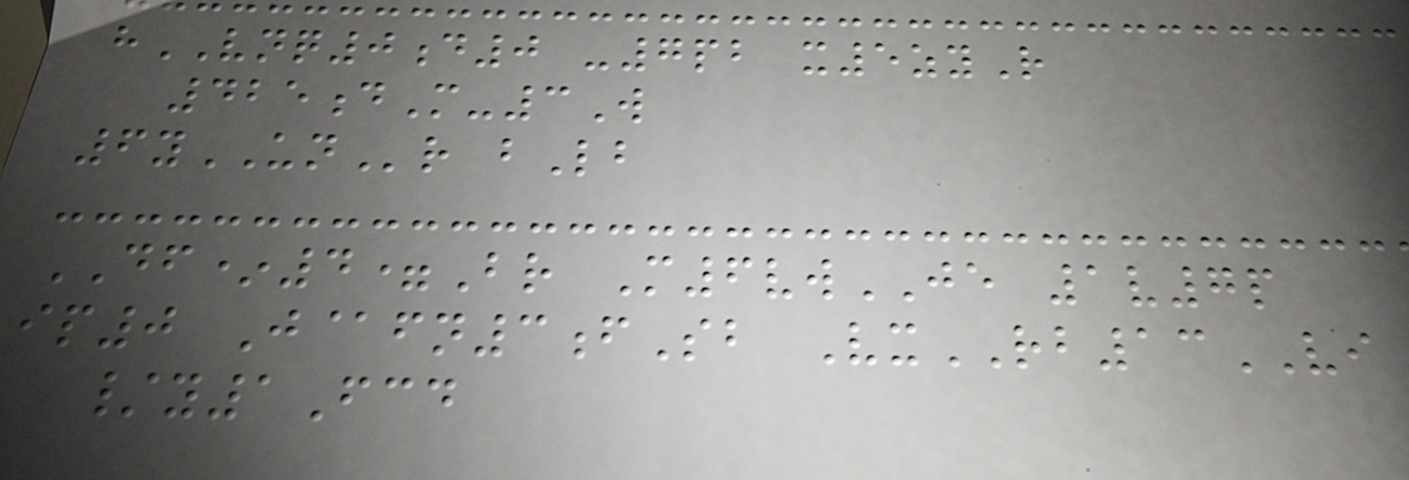hVNQ0d0 -7pb x5zyR
425dM-3W
6yUNr bLb
DF*4=Br M6vwJE 1v7p
ip0 J@fn3fSb VxRB13VI
/y1Fcd
